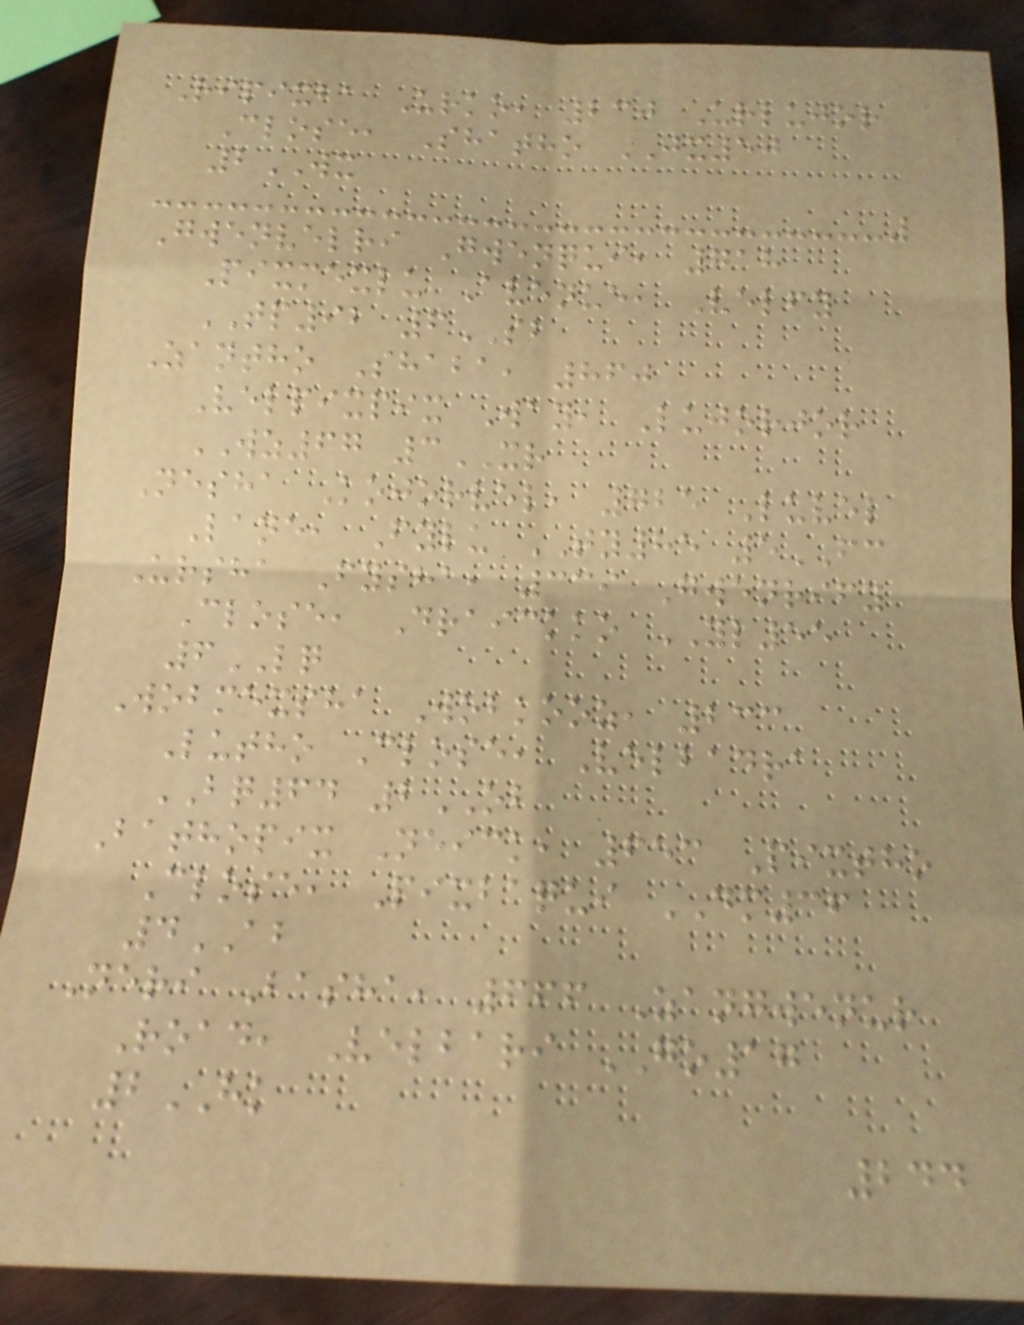Ripixba Urko, 230 Urlujor
Close, Shatho JX50
2WX
Gwenvelri Gwenqui, 718
Pixmexlu Avenue, Velfy
TP92 6SB
Zantho Shaba, 860
Velpixpix Way, Lujorjor
WZ67 3XR
Nesha Kojorvel, 725 Luvel
Lane, Fylu TY85 5FC
Ursha Fysha, 339 Gwenrify
Close, Draickko YL55
6LQ
Wobmexsha Wobkooz, 233
Lutho Close, Velbadra
BQ64 2OB
Bathopix Neick, 653 Pixtho
Close, Pixbaqui DM36
4AB
Neri Basha, 666 Zangwenur
Road, Velbari GO17
2HK
244
